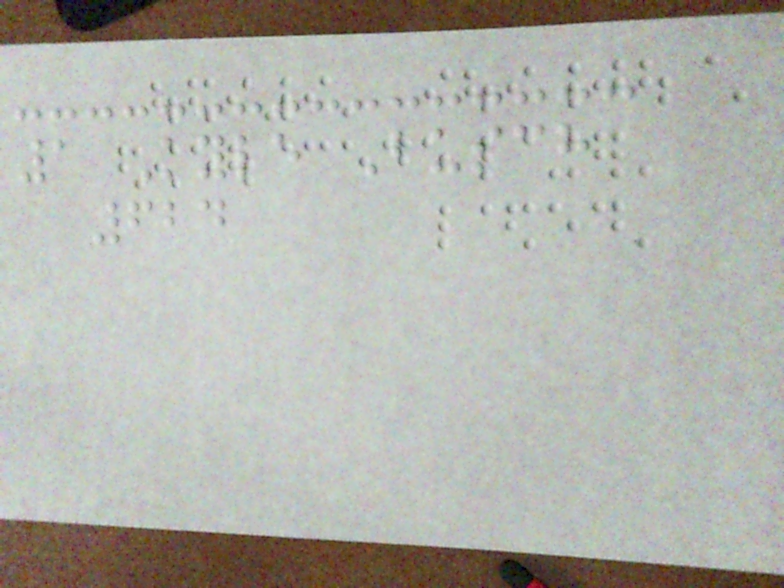1 Kyle Busch
624
